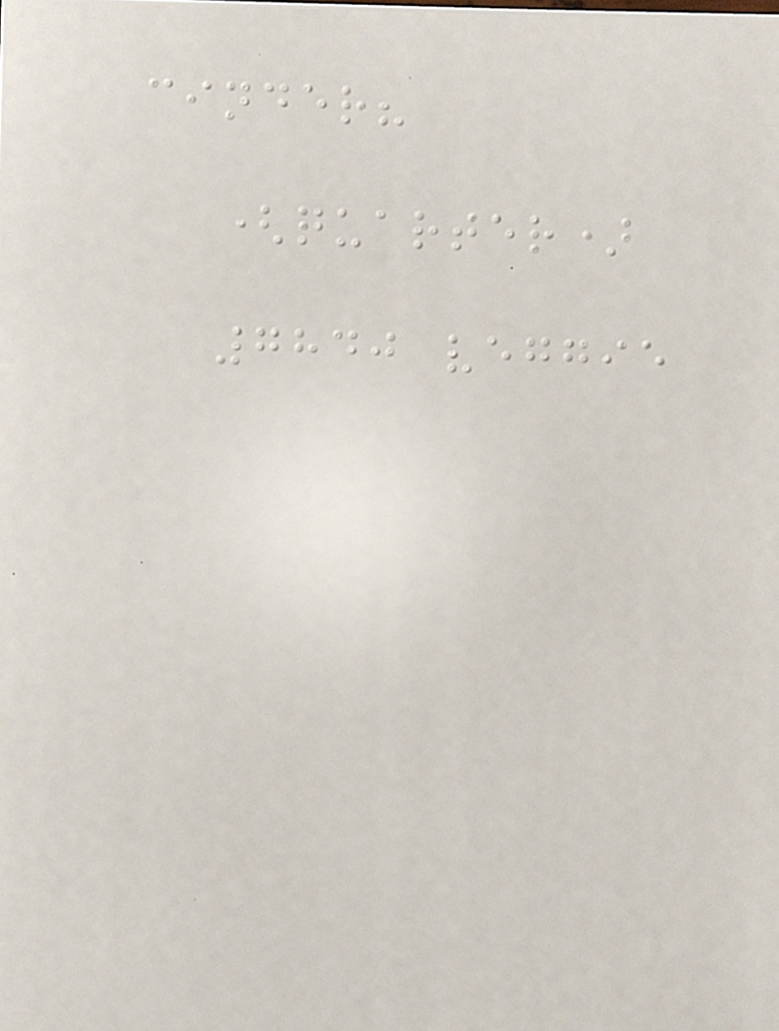cinder?
(quarter)
7840 veggie
